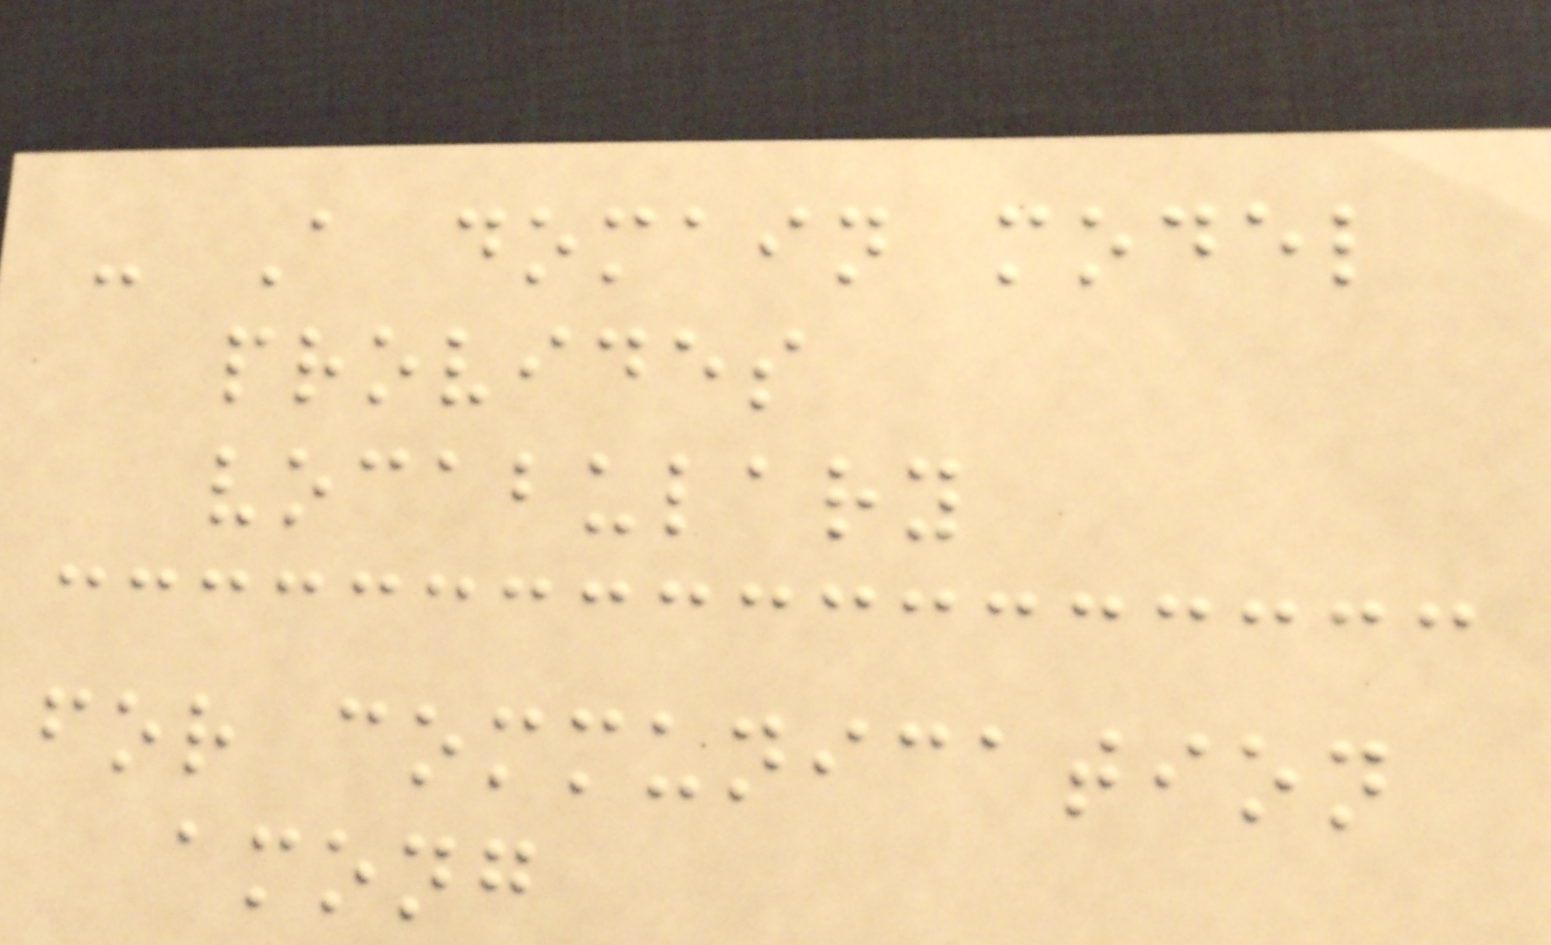- A domain model
provides
vocabulary
for communication
among
